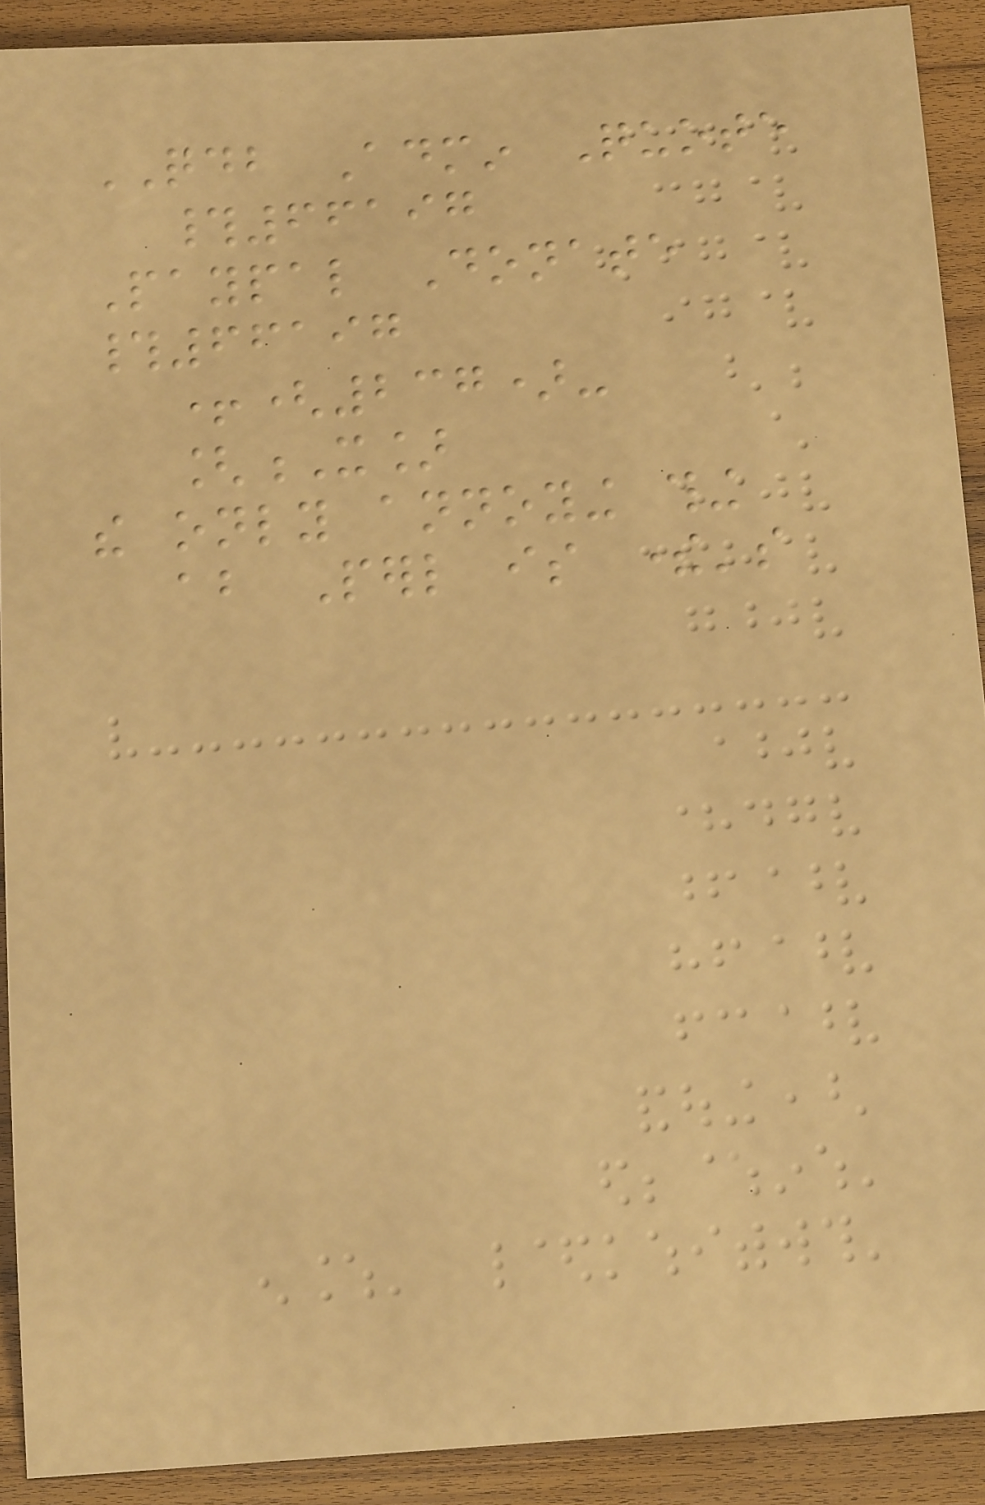QDB Admin Quote
#66197
Paypal Donate
#66197
+(237)-
[X]
the only annoying thing
about Perl is there's
